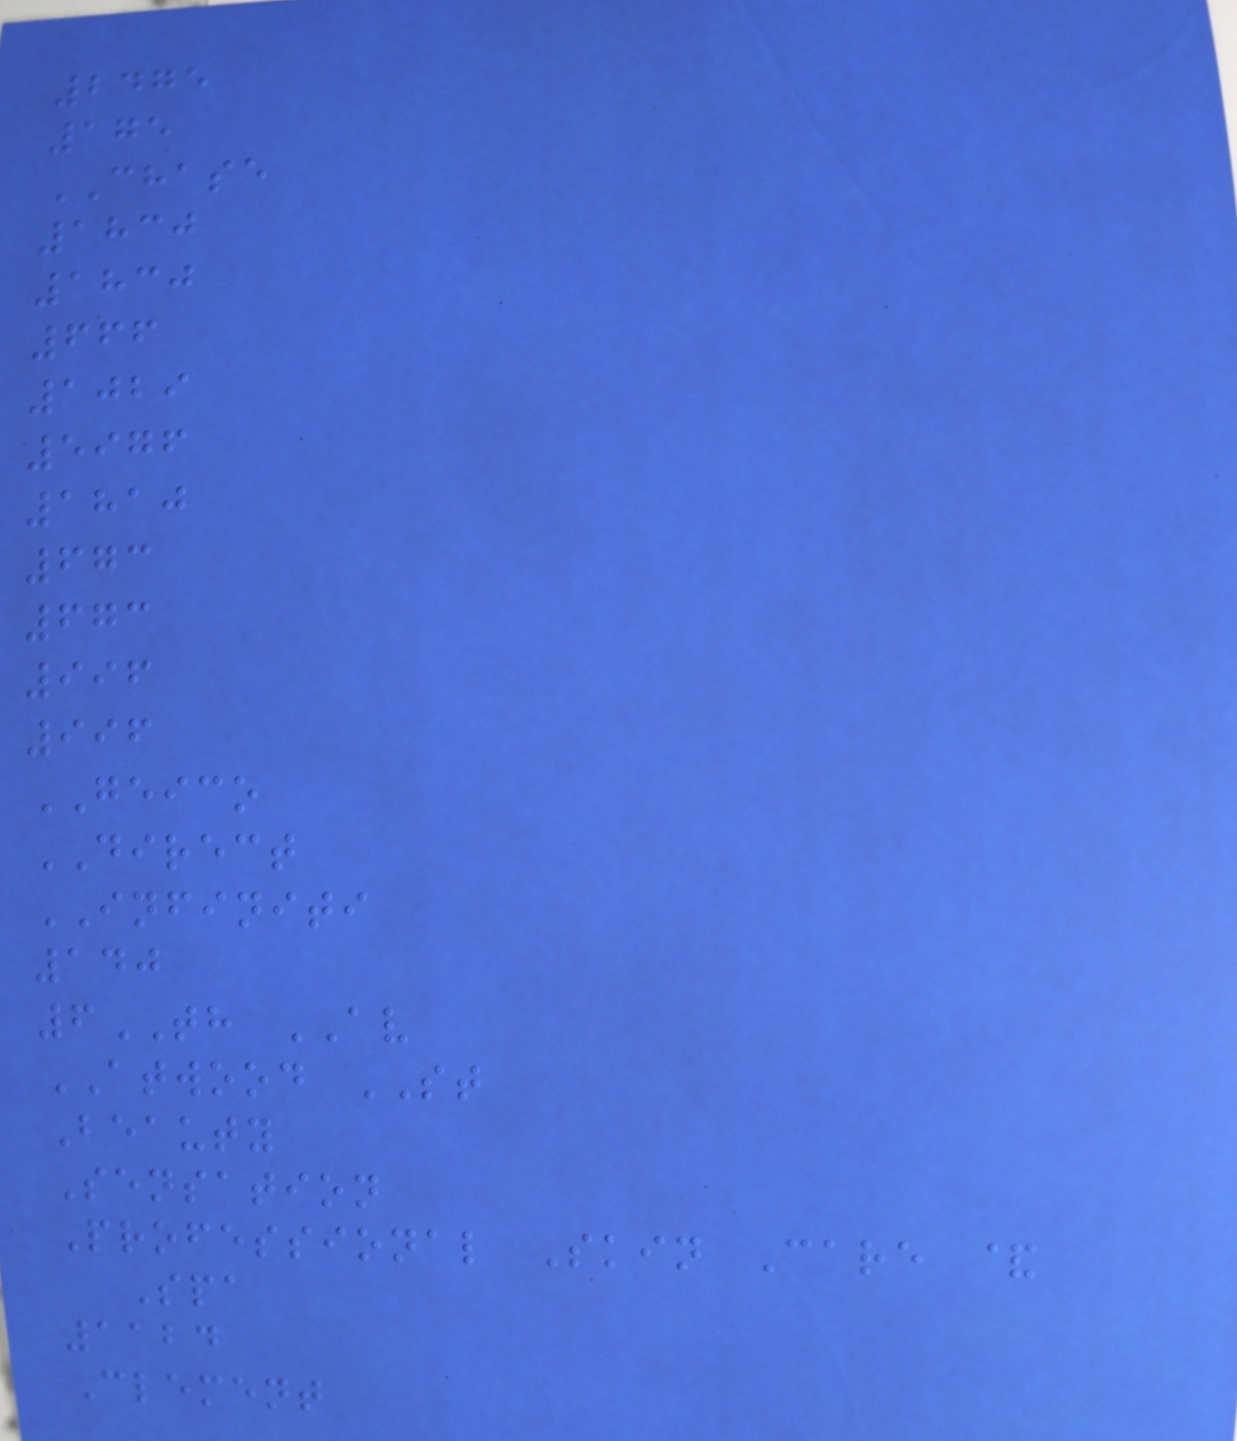2475
175
CHASE
1830
1830
666
1029
5976
1810
673
673
996
996
GEICO
DIRECT
INFINITI
140
6TH AV
ATWOOD ST
Beauty
Sensation
Professional Skin Care &
Spa
1124
Clement
